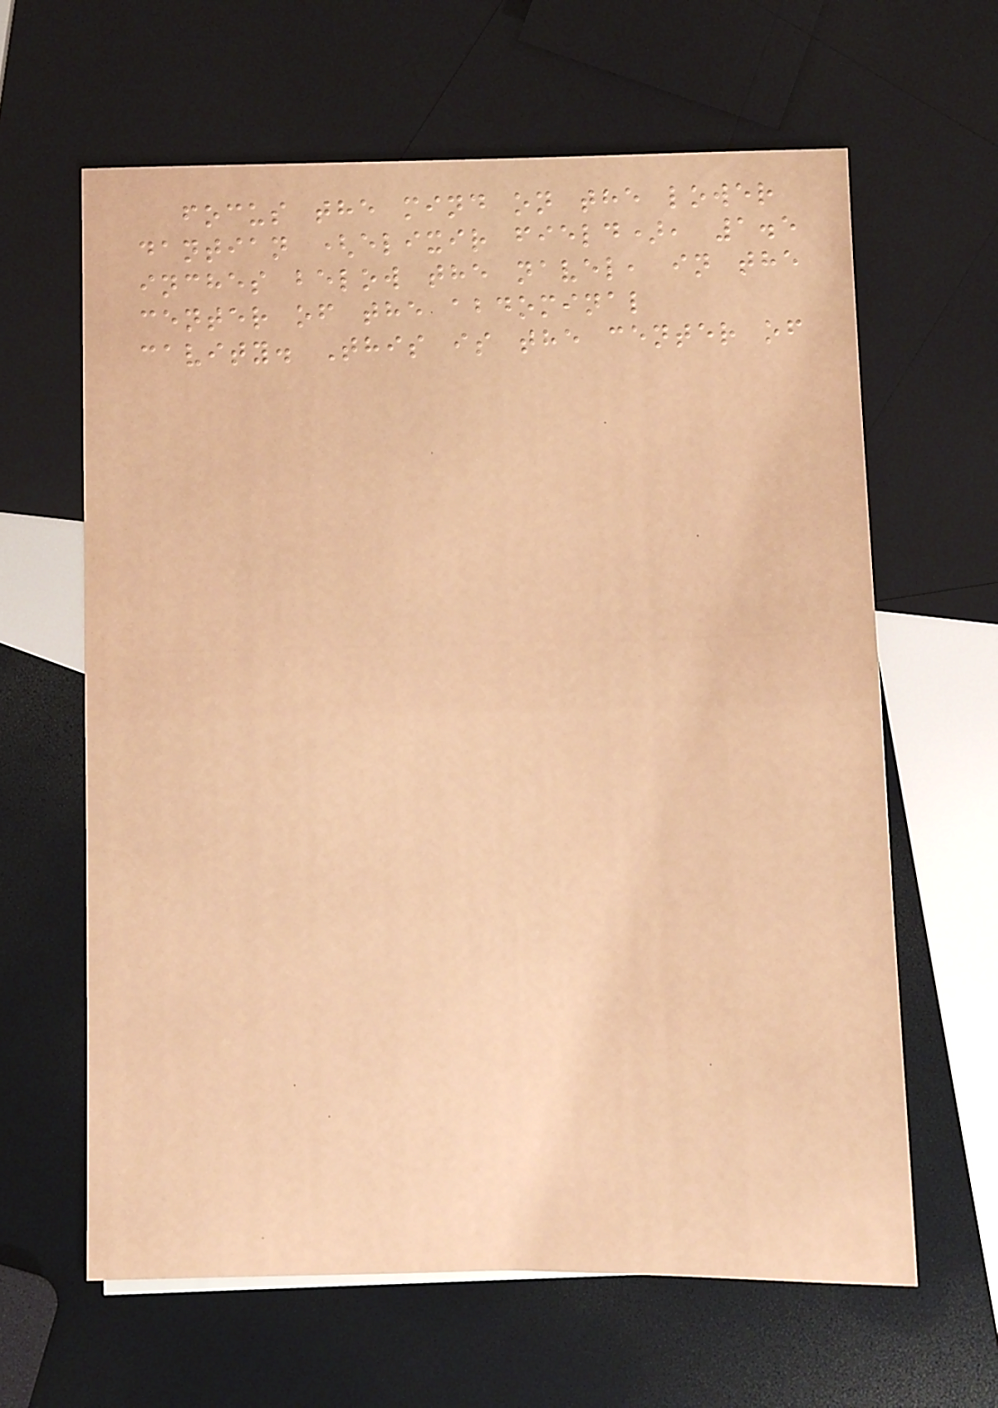focus the mind on the lower
dantian (elixir field), 1.5
inches below the navel, in the
center of the abdominal
cavity. This is the center of
